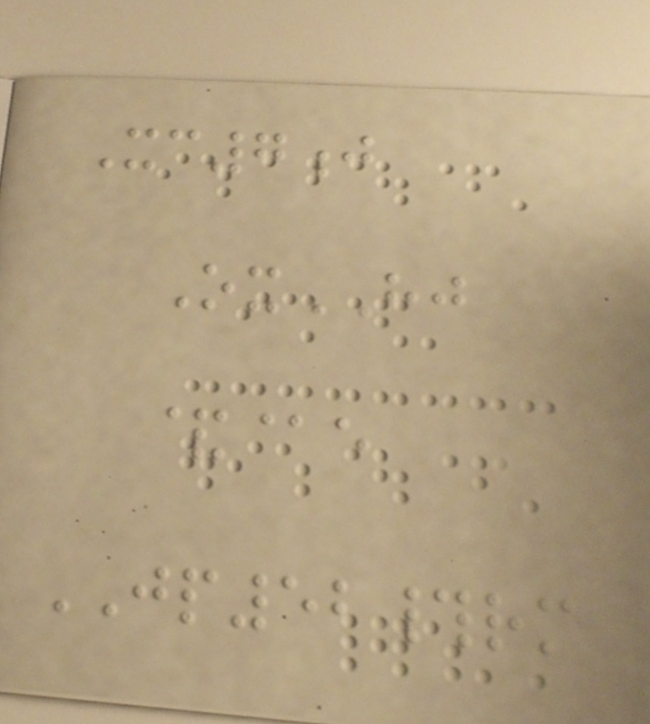Xc7j
OxHJ
&@e
JP52#rm
